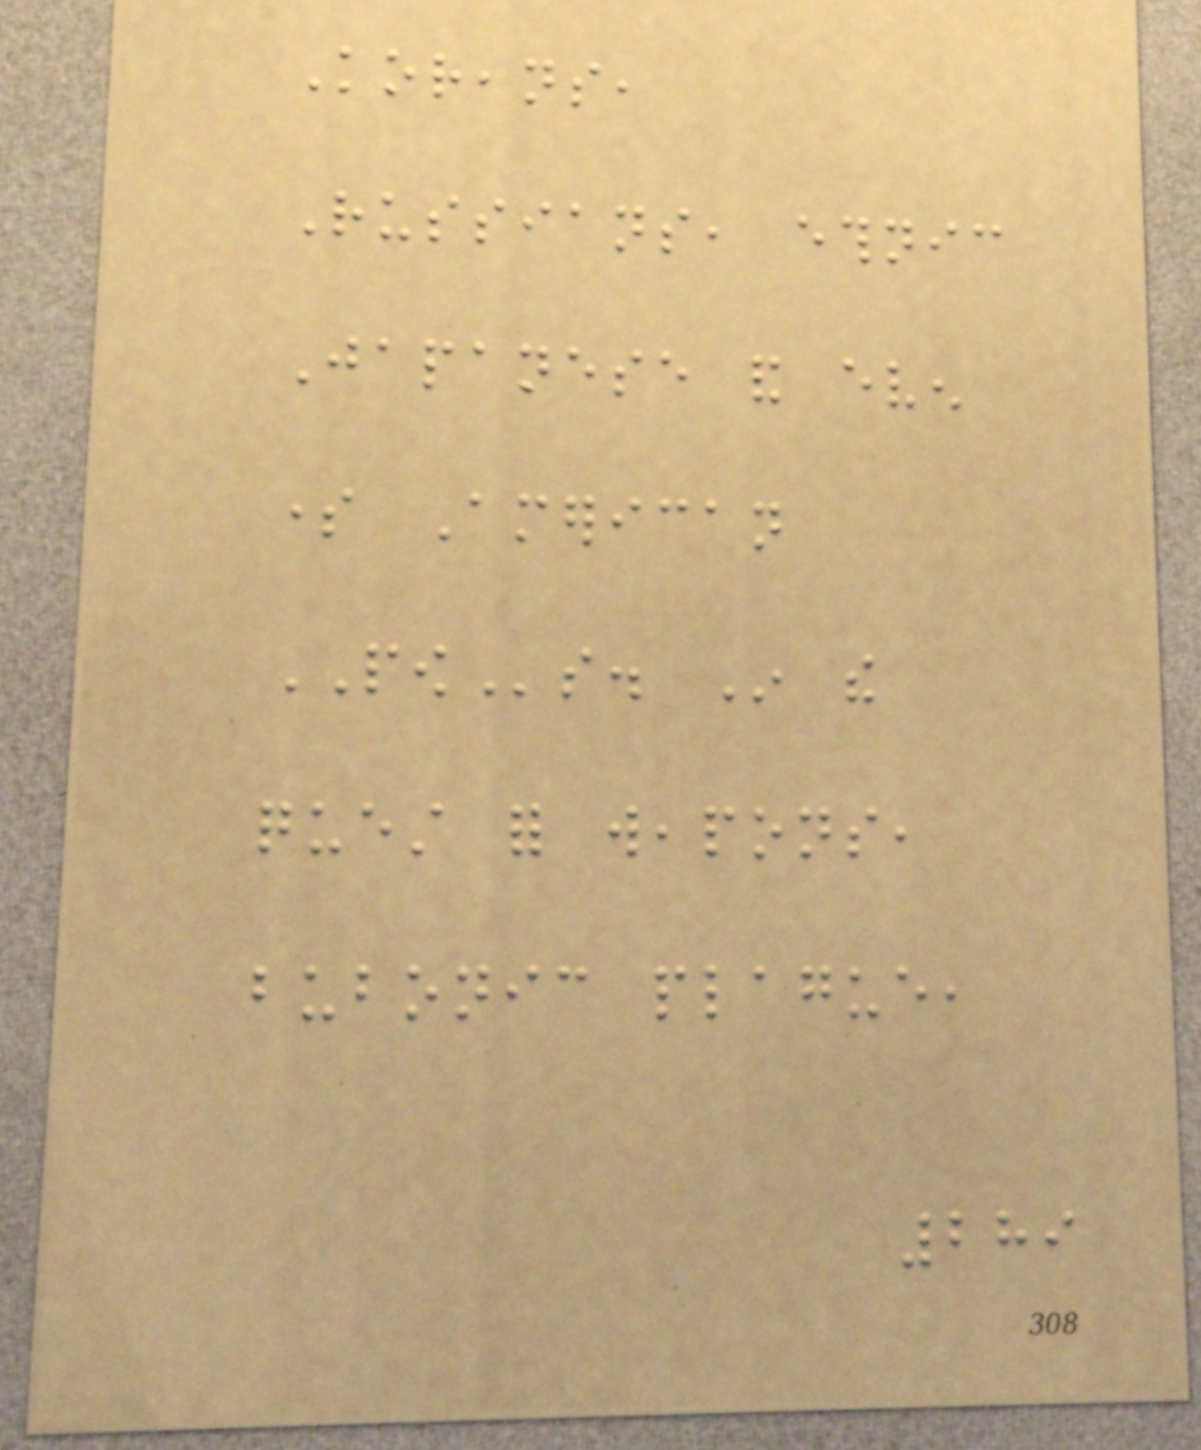Koreans,
Russians, ethnic
Japanese and even
some American
POWs. In the
quest for weapons,
bubonic plague,
289
